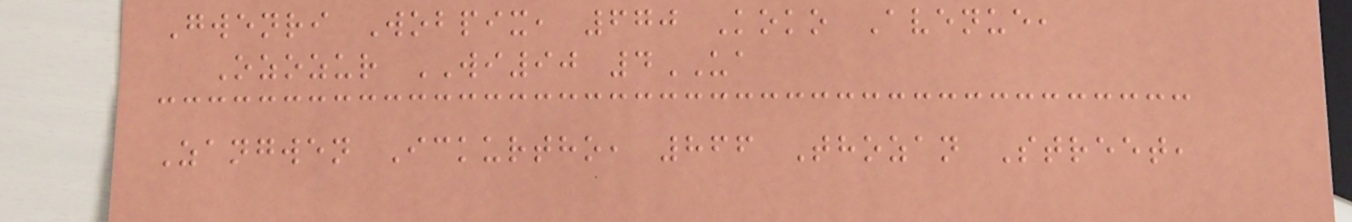Gwenri Wobpix, 670 Koko Avenue,
Ozozur WI90 4UA
Zangwen Ickurtho, 866 Thozan Street,
